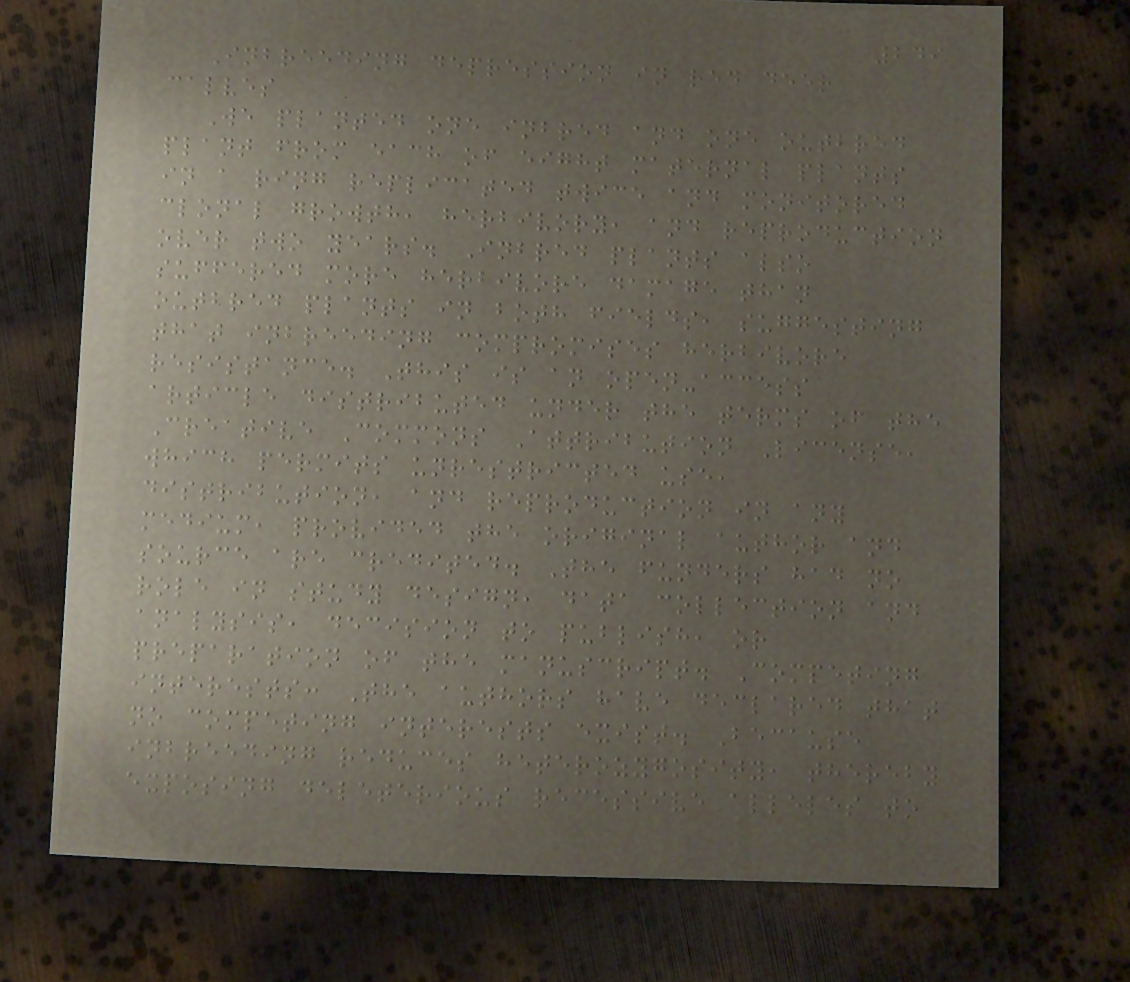249
Inbreeding depression in red deer
calves
We planted one inbred and one outbred
plant from each of eight maternal plants
in a ring replicated twice and monitored
clonal growth, herbivory, and reproduction
over two years. Inbred plants also
suffered more herbivore damage than
outbred plants in both fields, suggesting
that inbreeding compromises herbivore
resistance. This is an open-access
article distributed under the terms of the
Creative Commons Attribution License,
which permits unrestricted use,
distribution, and reproduction in any
medium, provided the original author and
source are credited. The funders had no
role in study design, data collection and
analysis, decision to publish, or
preparation of the manuscript. Competing
interests: The authors have declared that
no competing interests exist. Because
inbreeding reduces heterozygosity, thereby
exposing deleterious recessive alleles to
